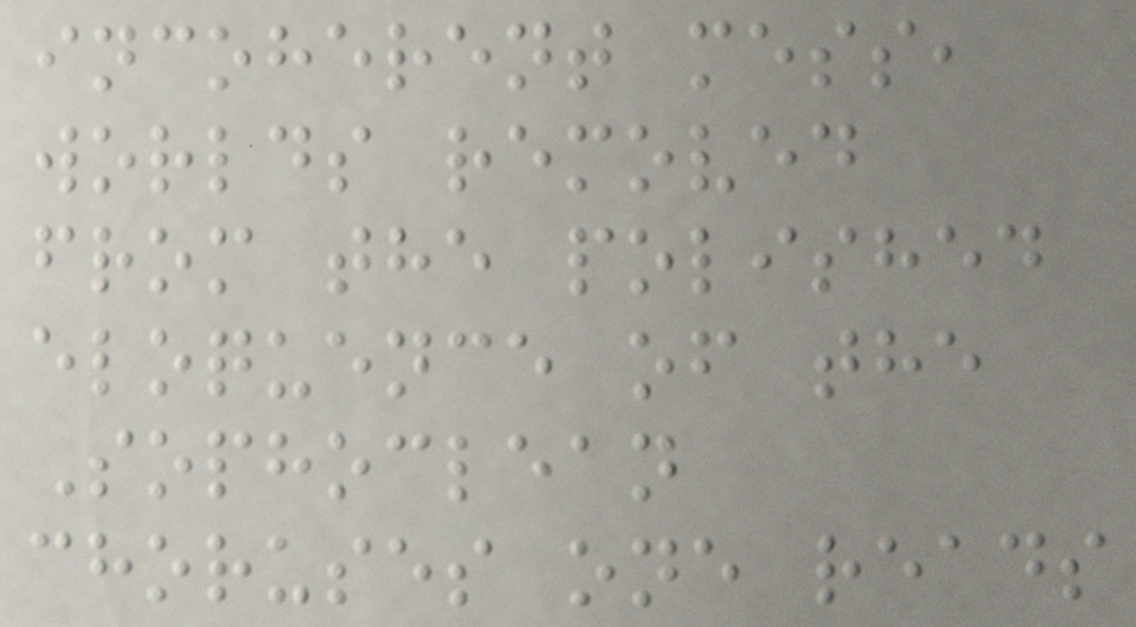incoherent mess,
worlds removed
from the polished
eloquence of the
Sophoclean
choruses one reads
